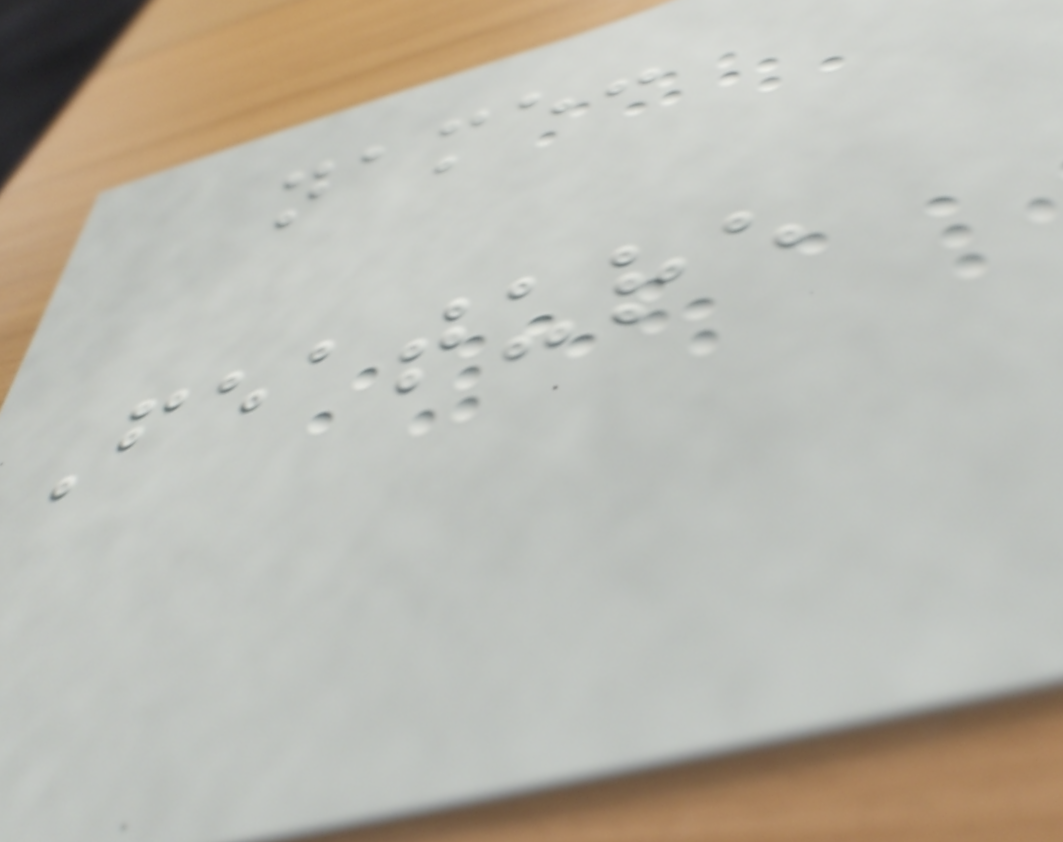name:
Feature
